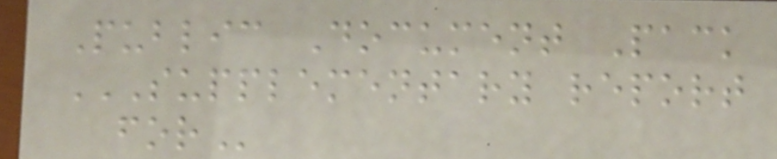Public Document Pack
SUPPLEMENTARY REPORT
FOR
